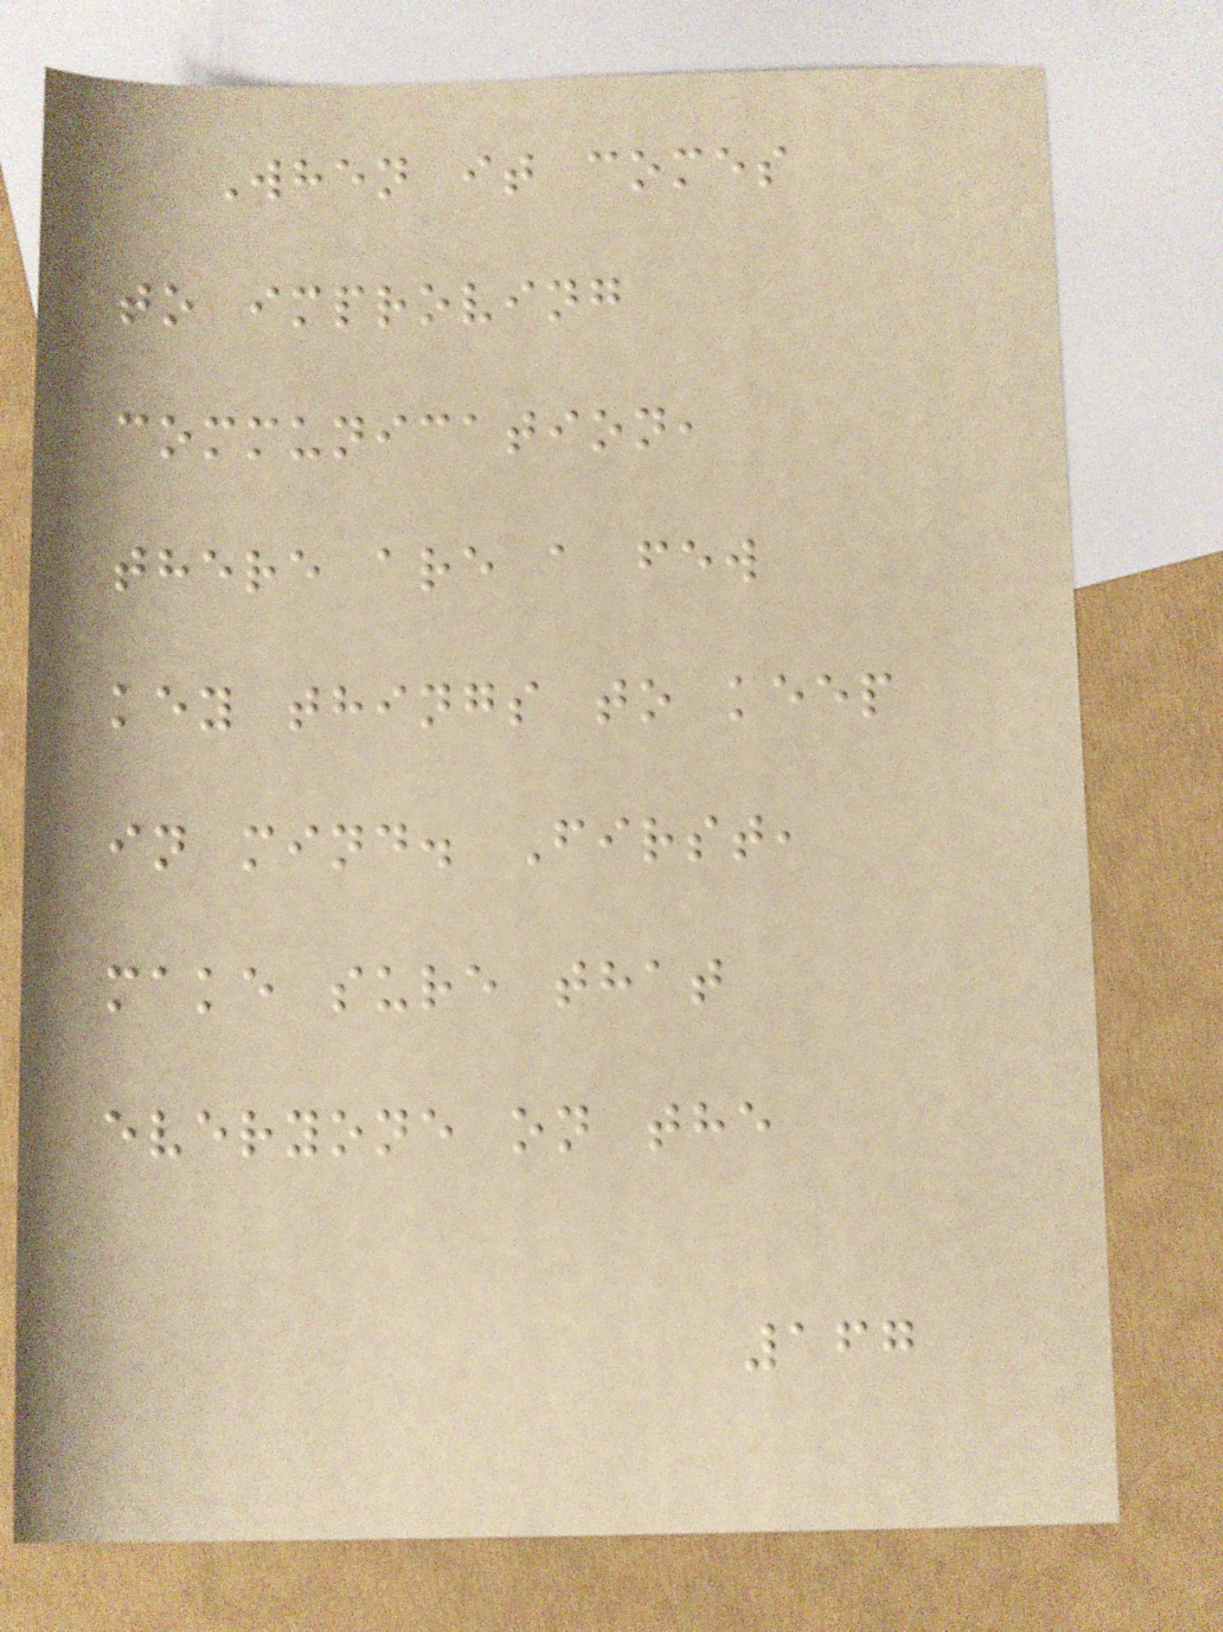When it comes
to improving
communication,
there are a few
key things to keep
in mind. First,
make sure that
everyone on the
167
